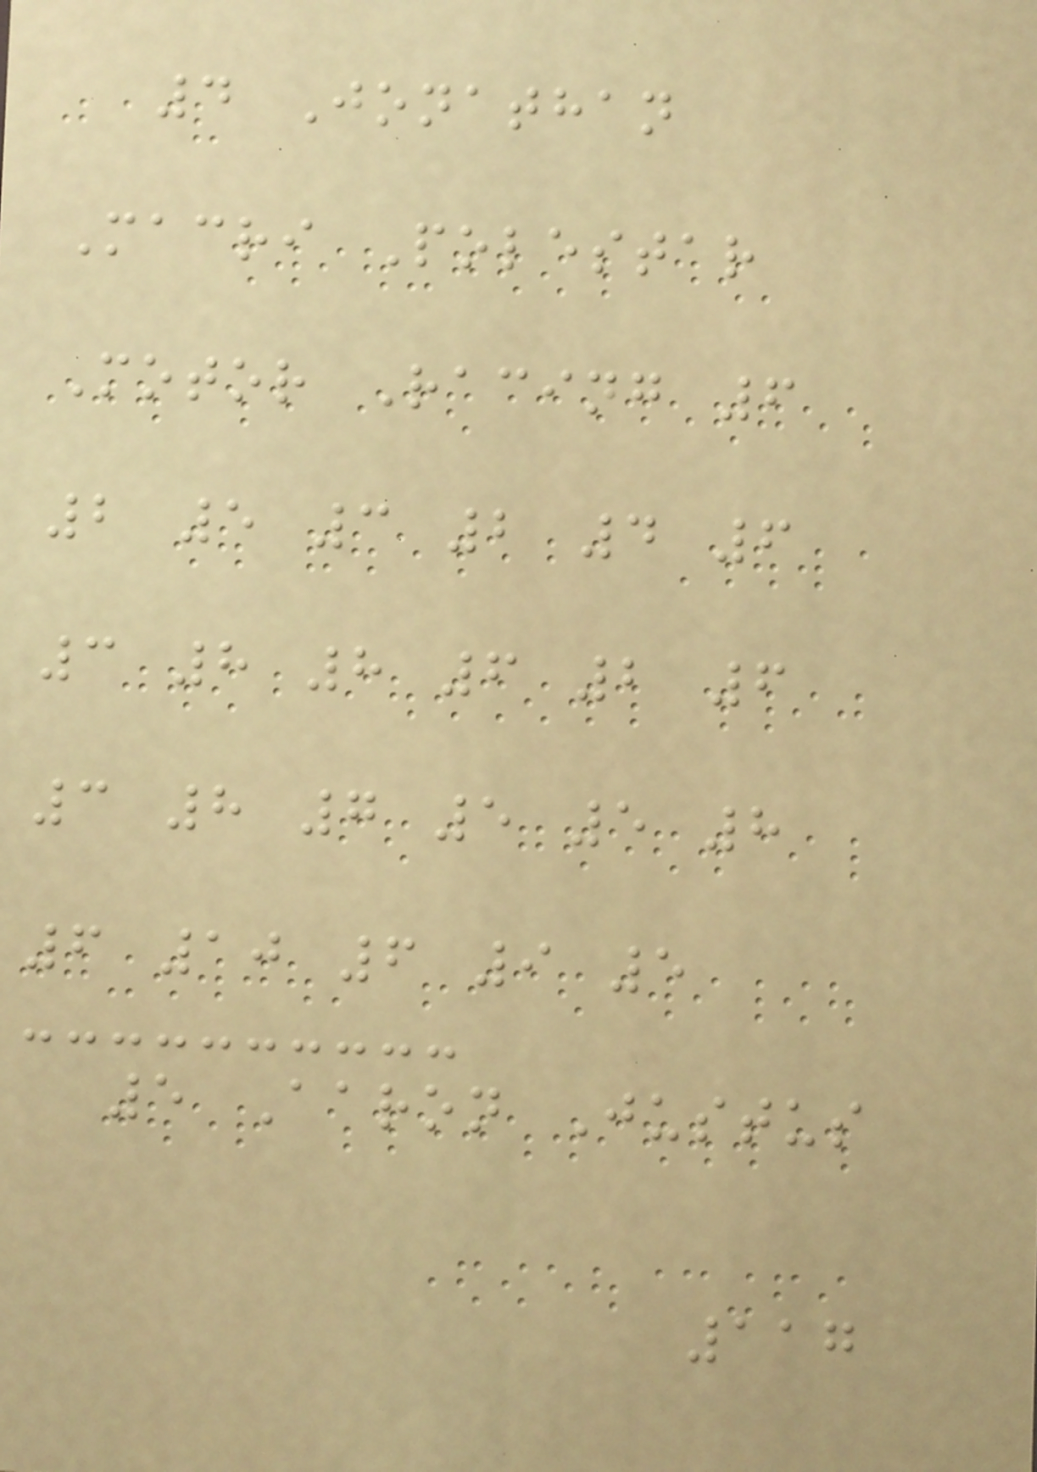4 Jonathan
Macri Polestar
Motor Racing 6
2 5 3 2 4 6
3 8 8 6 2 6
3 8 7 5 5 8
6 10 6 9 5
5 Aaron Justus
117
